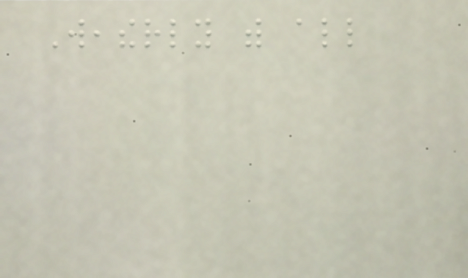Weatherly with all
